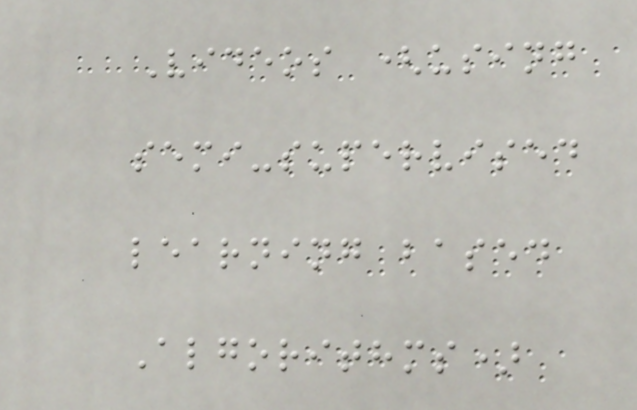Videos (using
semi-supervised
learning based
Algorithms)
